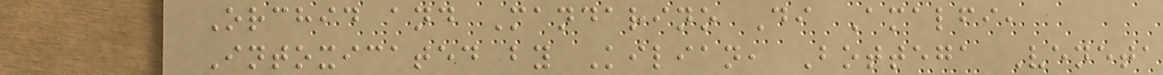Orchid and Mandarino Di Amalfi,
Intoxicated by Kilian, Bottega Veneta
